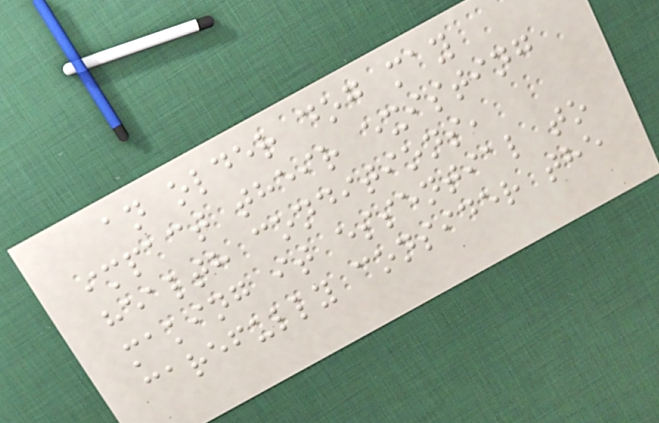an older dog may
impact their existing
health conditions,
making it essential to
carefully consider the
